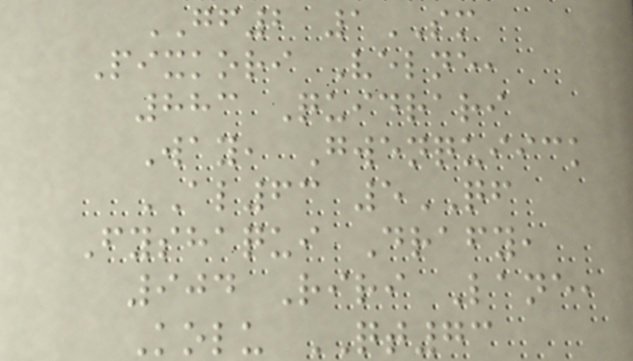GF2 1SM
Pixkori Velne,
883 Quidrari
Way, Gwenquiick
AL63 5QF
Fyshaqui Drafy,
904 Riri Lane,
Kolu QT73
